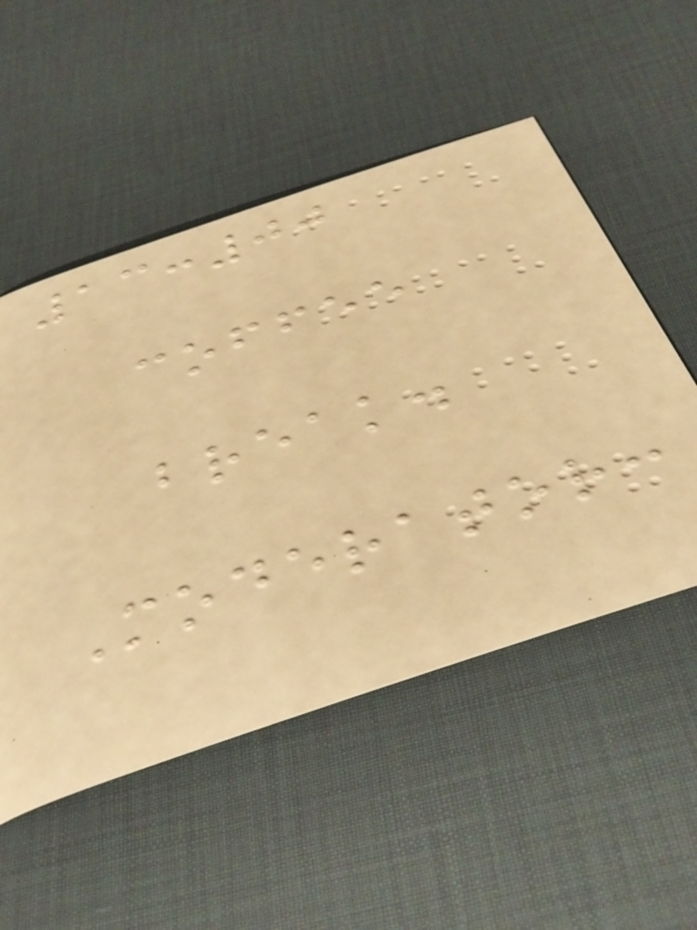13:00
coffee
break.
Moderator:
